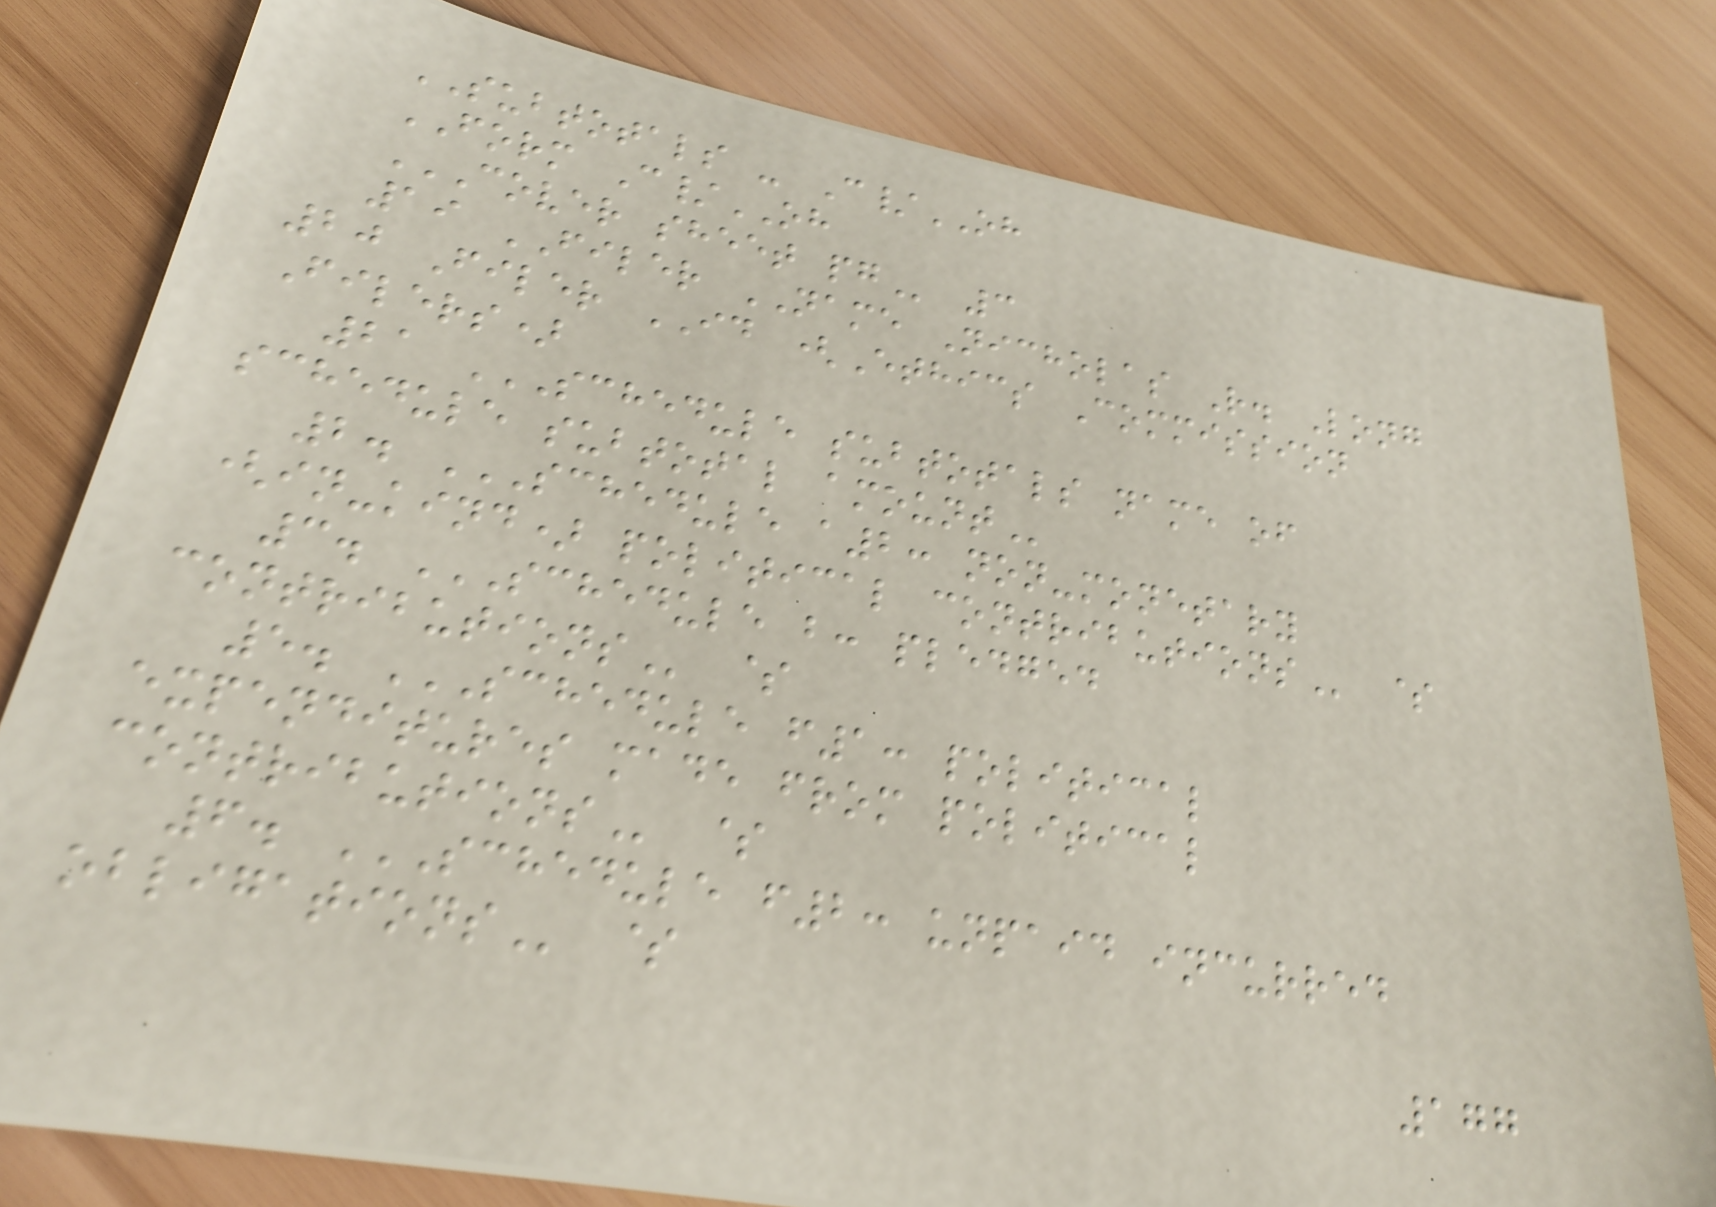SUBTOTALS - C/OH
FORM C/OH
COVER SHEET PG 3
19 FILER NAME Nicholas R. Long
20 Filer ID (Ethics Commission
Filers)
21 SCHEDULE SUBTOTALS NAME OF
SCHEDULE SUBTOTAL AMOUNT
2. SCHEDULE A2: NON-MONETARY
(IN-KIND) POLITICAL CONTRIBUTIONS $
3. SCHEDULE B: PLEDGED
CONTRIBUTIONS $
5. SCHEDULE F1: POLITICAL
EXPENDITURES MADE FROM POLITICAL
CONTRIBUTIONS $
6. SCHEDULE F2: UNPAID INCURRED
OBLIGATIONS $
177
